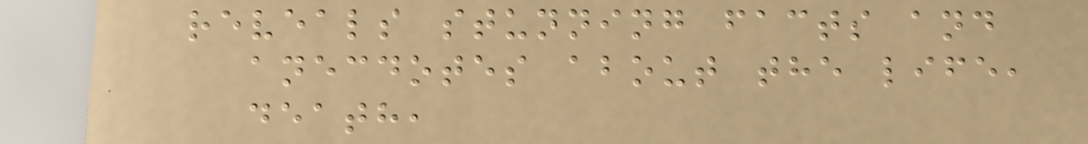reveals stunning facts and
anecdotes about the life,
death,
